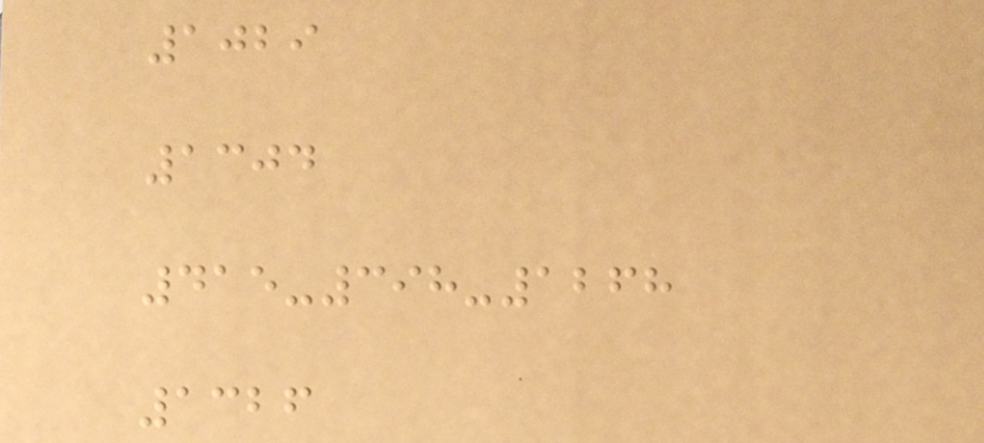1029
1304
415-398-1268
1326
